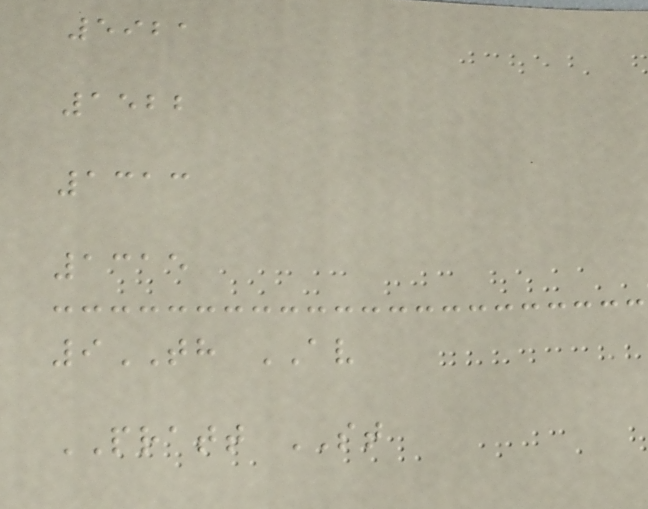5921
1522
1313
1315
9TH AV
PRATT ST
